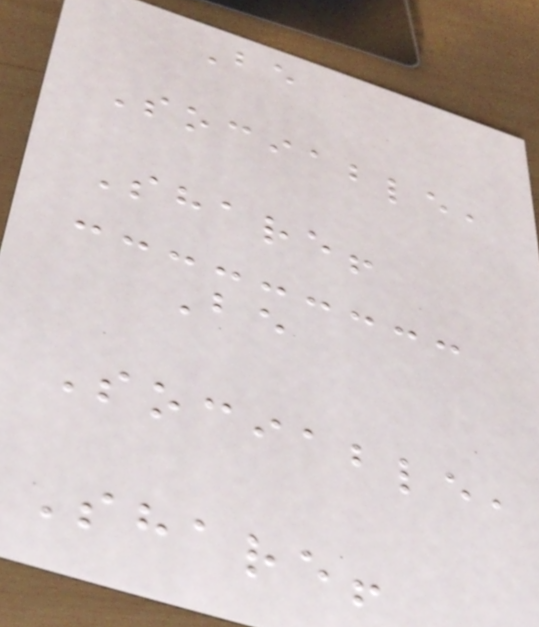Be
Sociable,
Share!
Be
Sociable,
Share!
